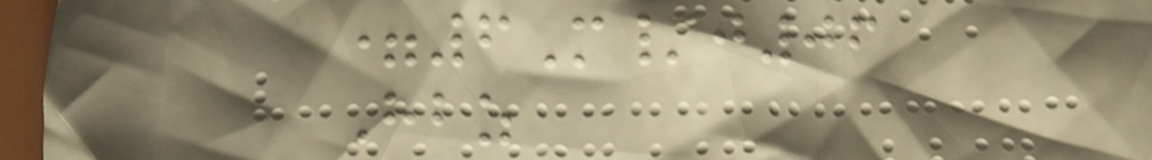=6M/j06
Hbz
